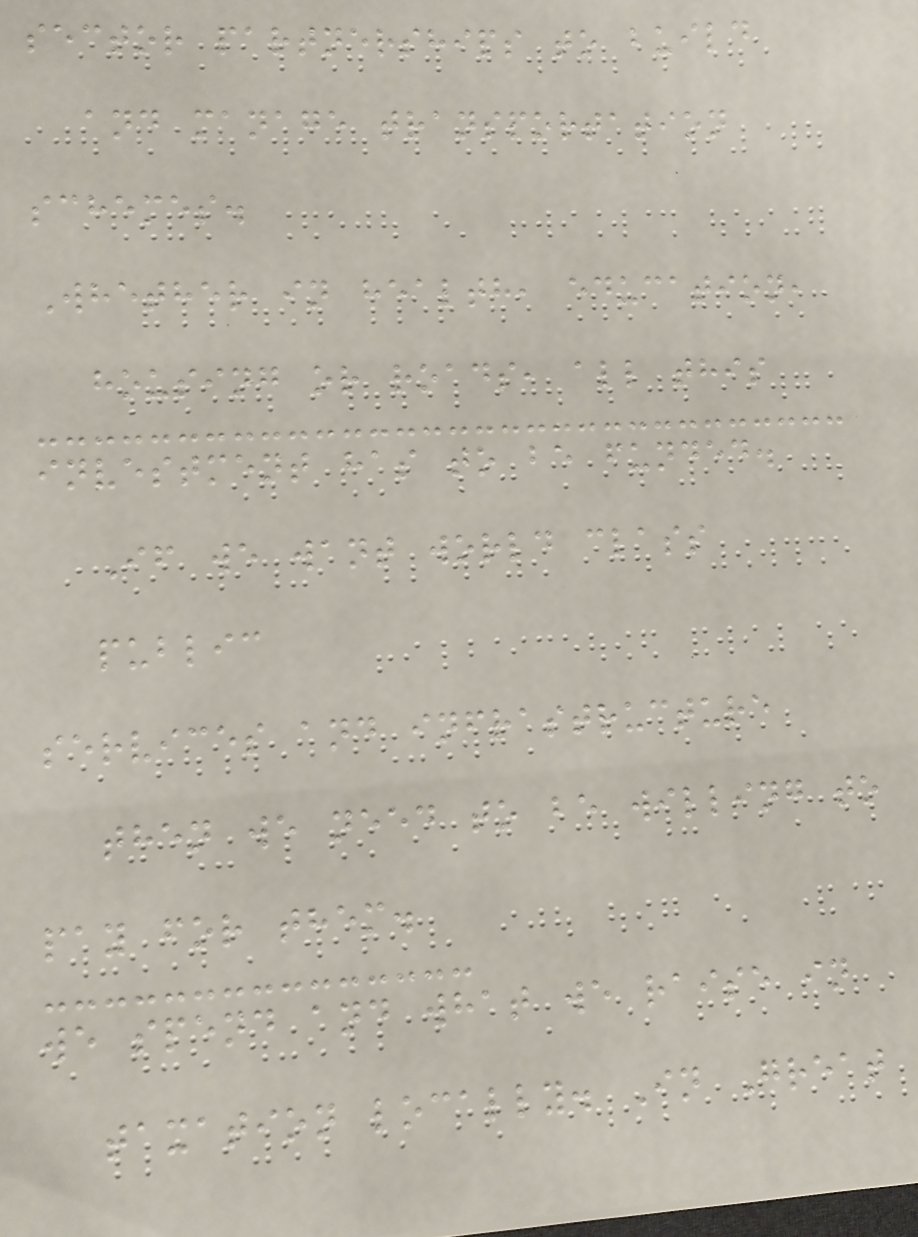sector partnerships to build
and manage transportation
schemes.
Whether in health, education,
housing or roads, all this
investment has to be funded.
If we want world class
public
services and infrastructure
then we need to be willing to
pay for them.
we spend and what we raise in
taxation locally. In Great
